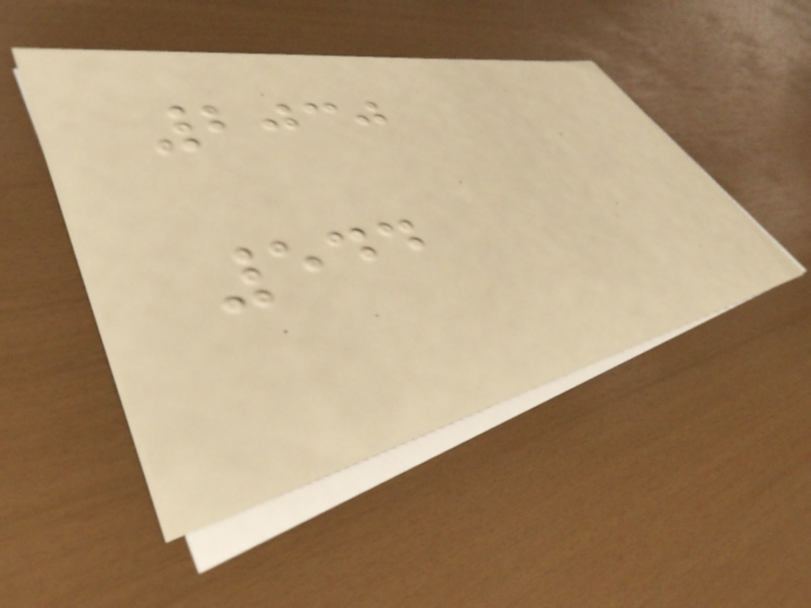2030
544
